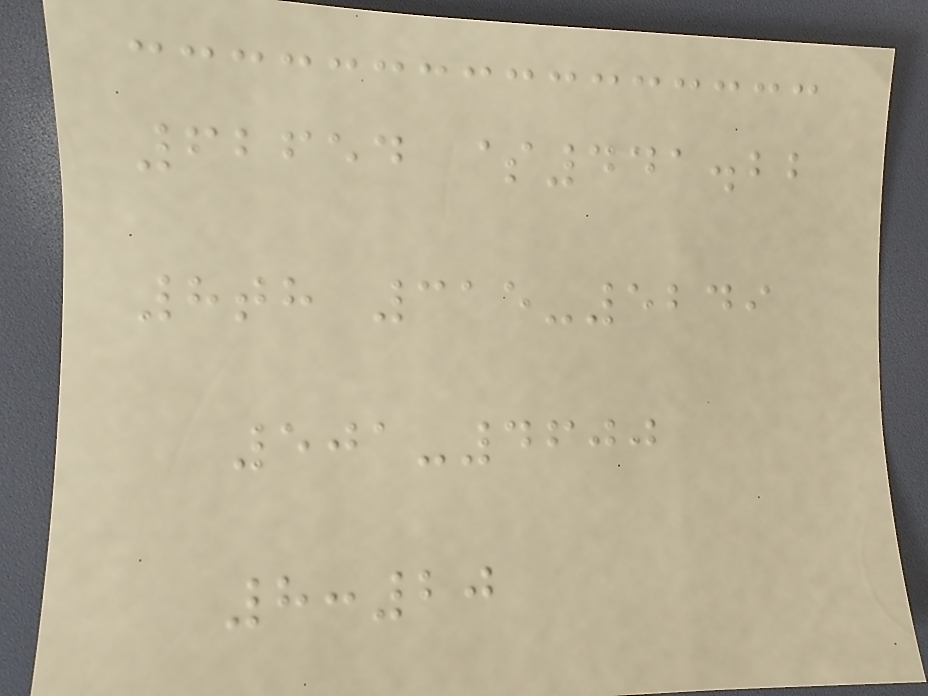62654 $441.22
8th 315-5249
501-4600
8:20
